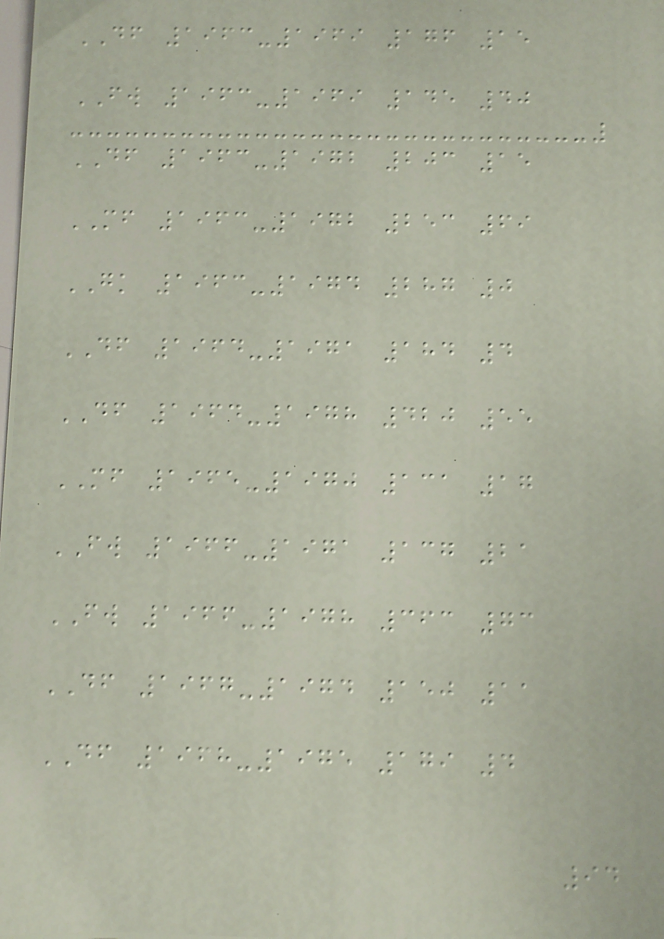DF 1963-1969 176 15
FW 1963-1969 145 40
DF 1963-1972 203 15
MF 1963-1972 253 69
GK 1963-1974 287 0
DF 1964-1971 184 4
DF 1964-1978 420 55
MF 1965-1970 131 17
FW 1966-1971 137 21
FW 1966-1978 363 73
DF 1967-1974 150 11
DF 1968-1975 179 4
94
